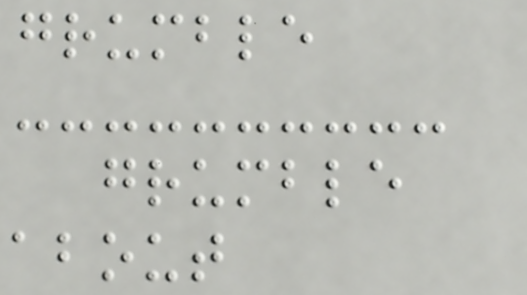grumble
grumble
about
